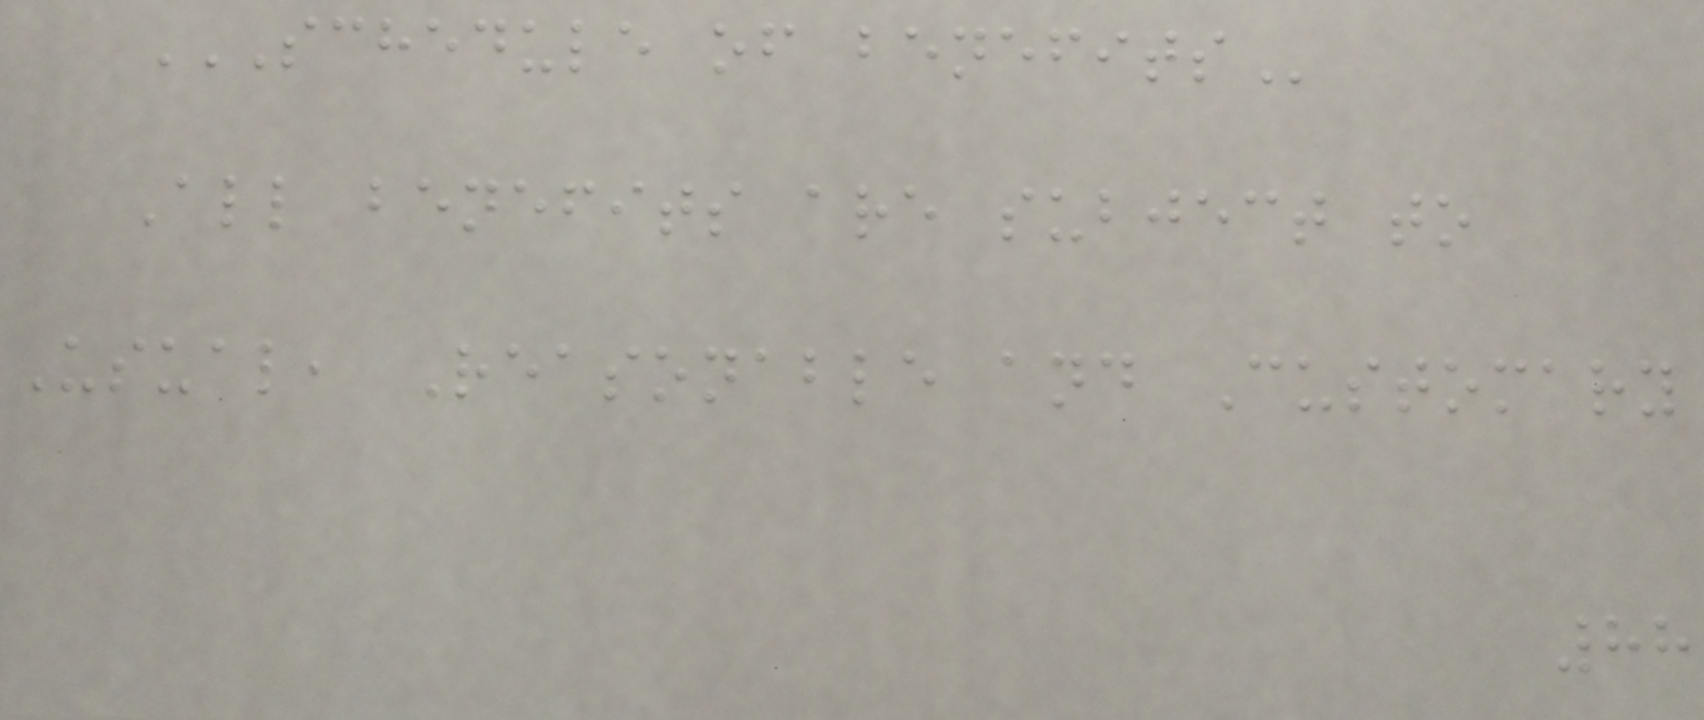SCHEDULE OF BENEFITS
All benefits are subject to
Usual, Reasonable and Customary
88
